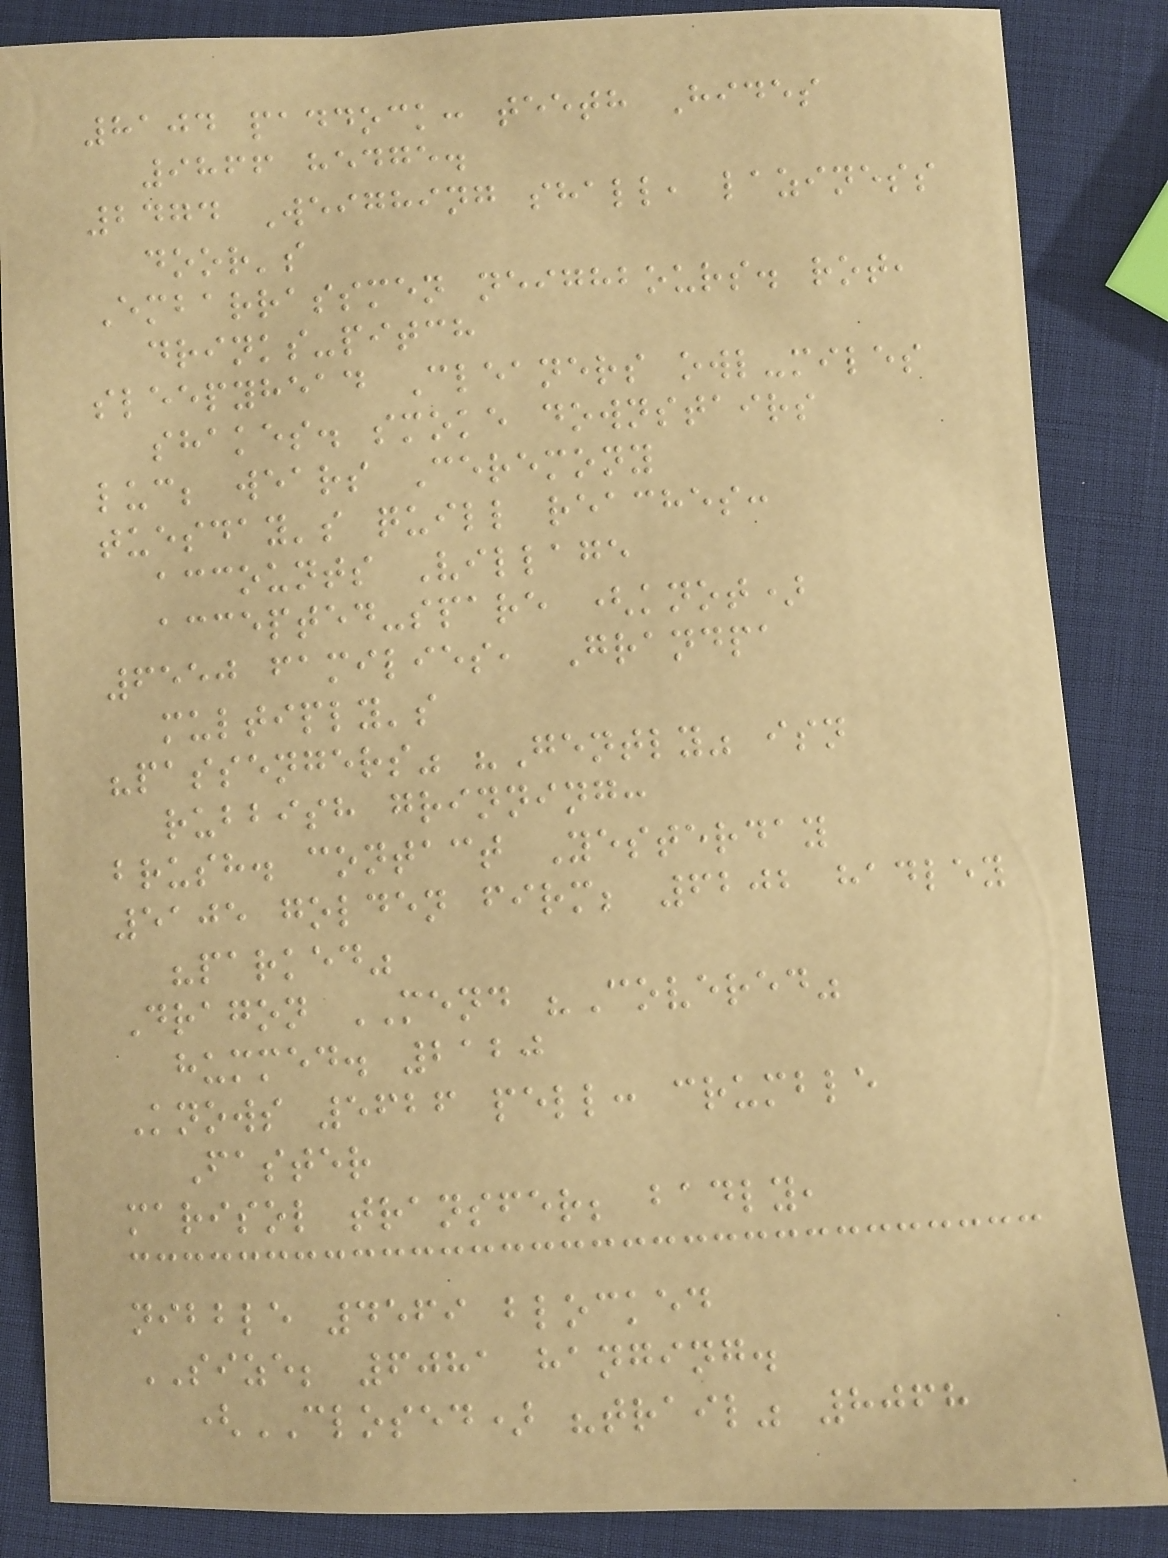8104 paddock: teeth Hides
9866 hedge.
2474 Weighing shall, laziness
door's
Embarrassmen neighbours. rot,
drinks-pitch
sleepyhead Cleaners owl-miles
shakes. smoke downstairs
luc; wears Ceremony
tuesday's quill reaches:
accounts Village
accepted-spare (knot)
6550 families, Grandpa
multiply's
"passengers" "Gently" isn
rubbish grinning:
brush. contact Yesterday
5105 golden firm; 6202 hadley
"parked"
Dragon MEND "Covered"
hummed. 2120
Knows 5626 pell: crumble
Faster
marisol transfer; badly,
nibble 4569 blocked
SIZE; 6081 hanging.
(CLOSED) "trail" 8068
